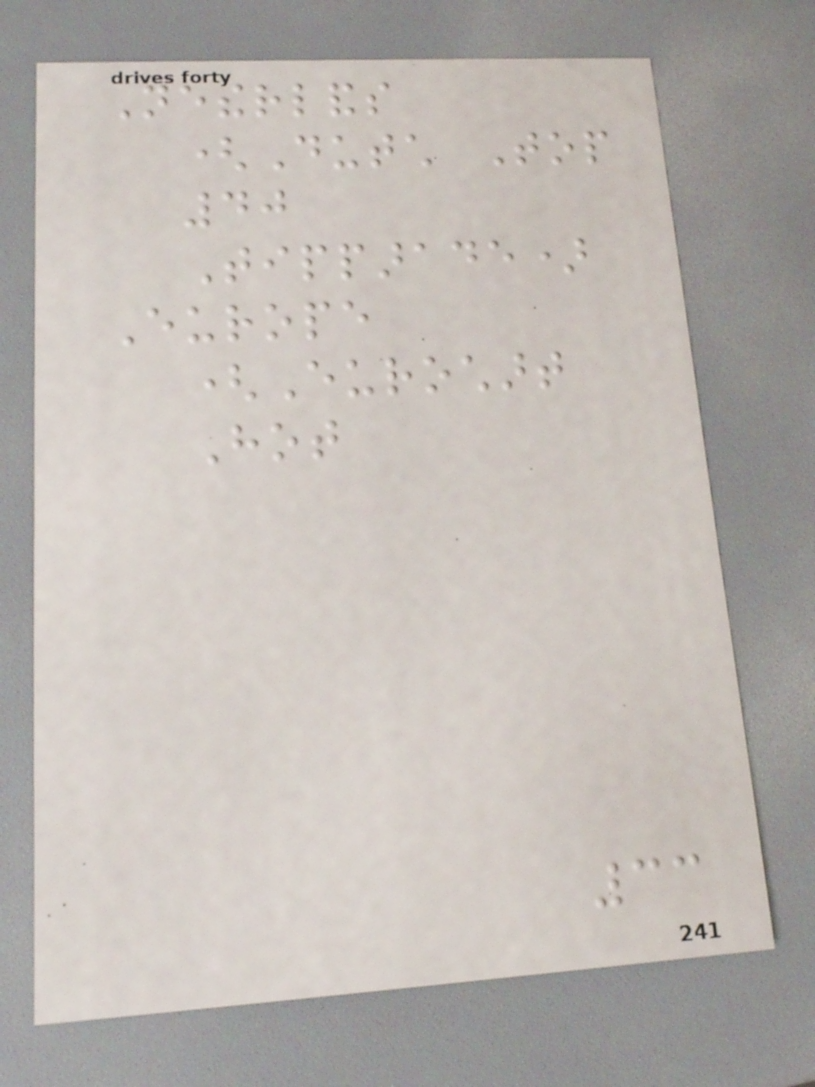Netherlands
(Dutch Top
40
Tipparade)
Europe
(Eurochart
Hot
33
